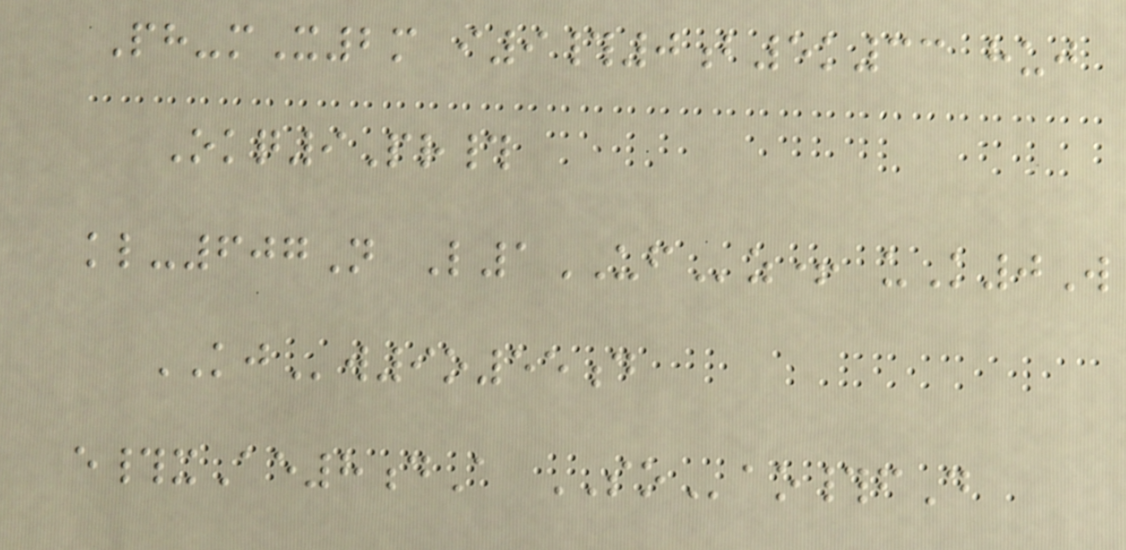Ph-mX2m i9#0b5k33 huj
Okq9Pr#
kl-607N L1UFz+ uK0W
KJw9o55d
e#xAe8dA SOao#fD
